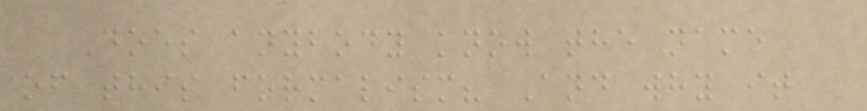Does anybody know the name
of this formalism? And why it
